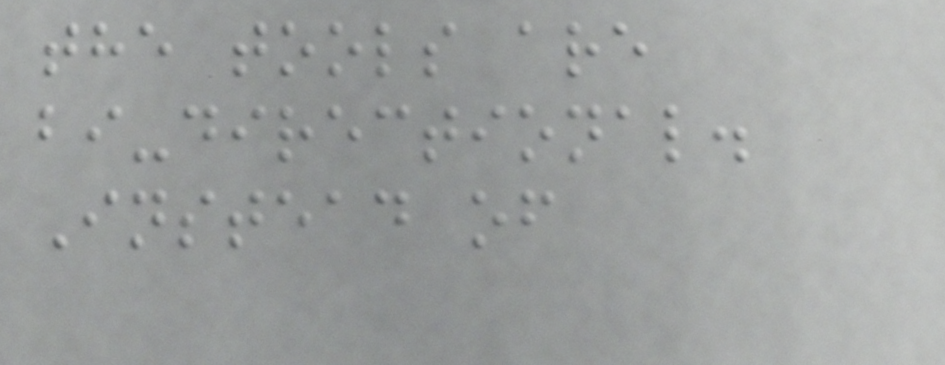the tools are
bi-directional.
Instead of
